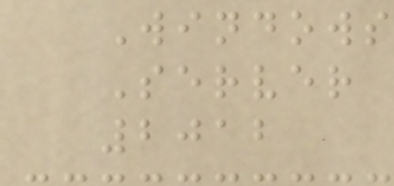Windows
Server
2012
